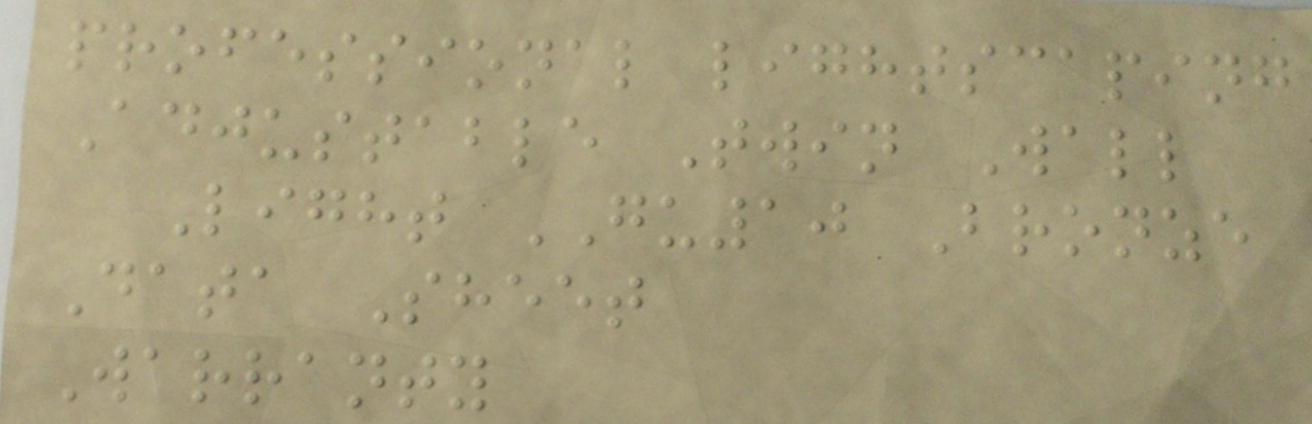professional lightscaping
Adjustable Twin Wall
Light GU10 Bronze
Data Sheet
Warranty
